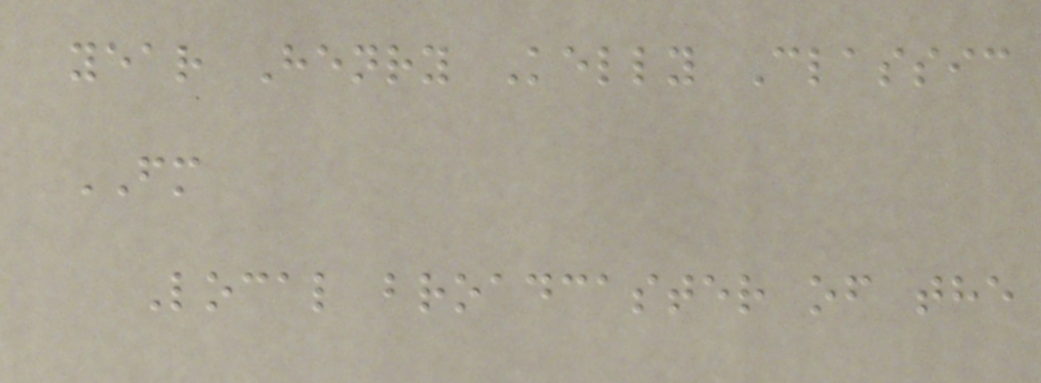year Henry Kelly Classic
FM
Local broadcaster of the
